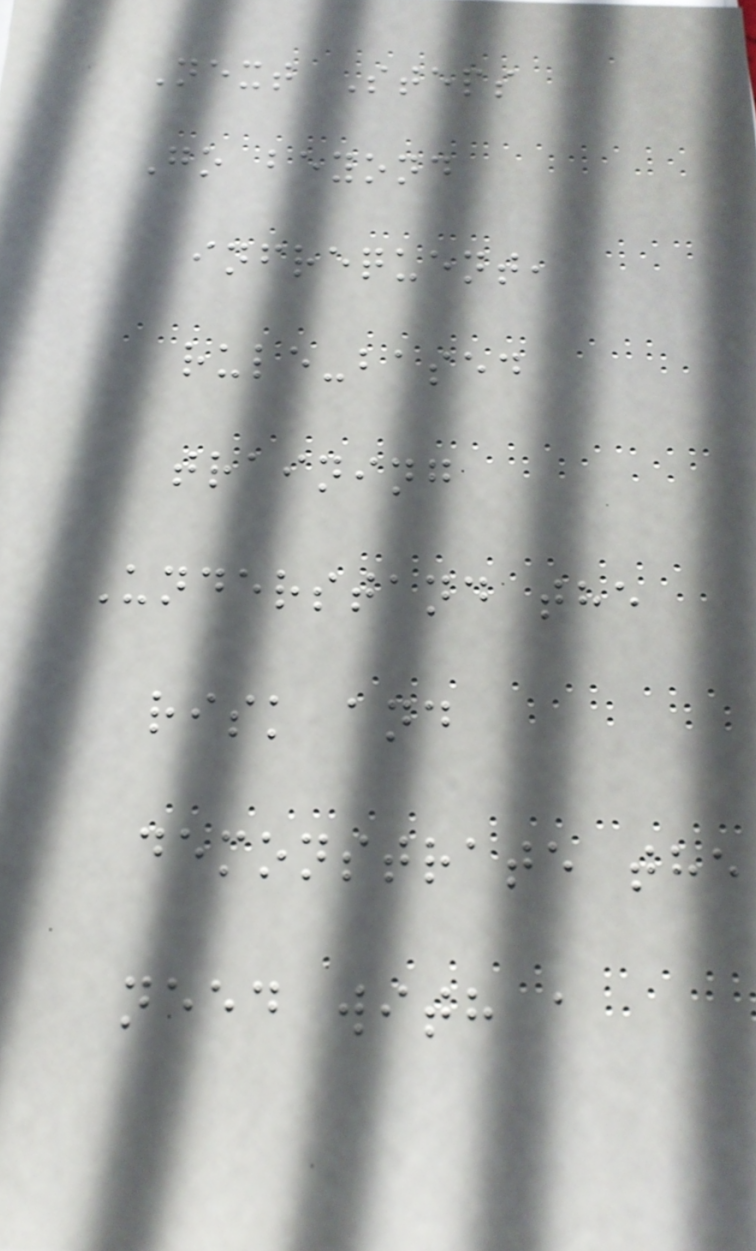Next Steps
Go beyond
infrequent,
rule-based
training
Understand the
risk and
demonstrate the
need with a
